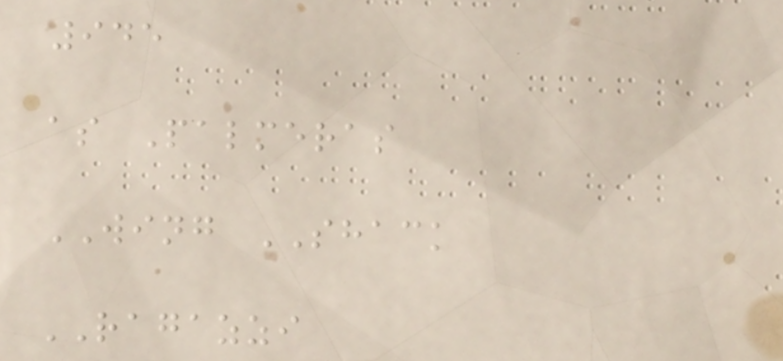945
as Palmeras
WING SHACK
RAGAZZI
